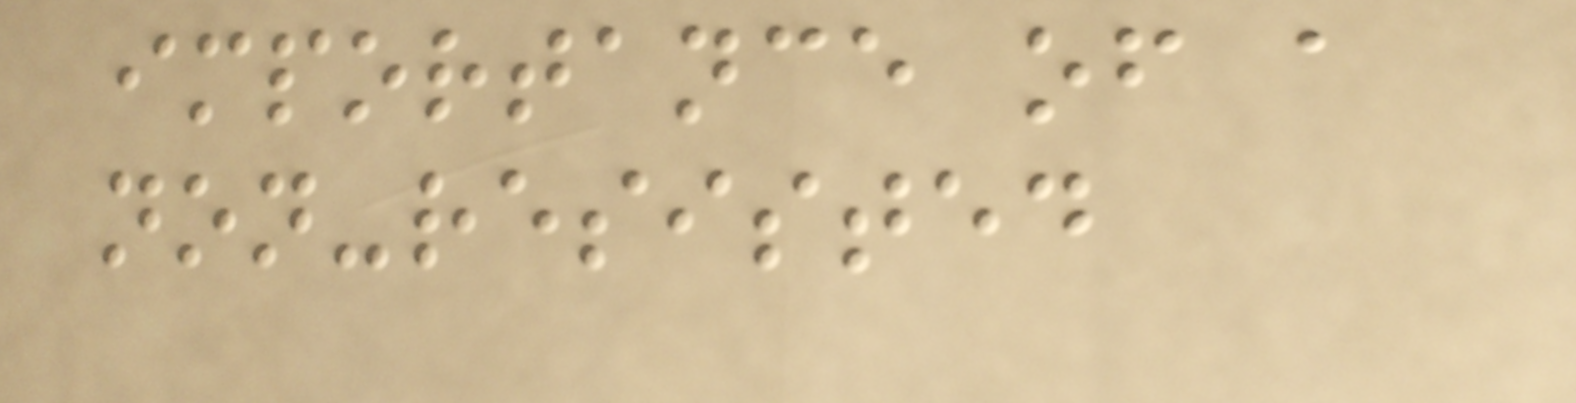importance of a
non-resisted
